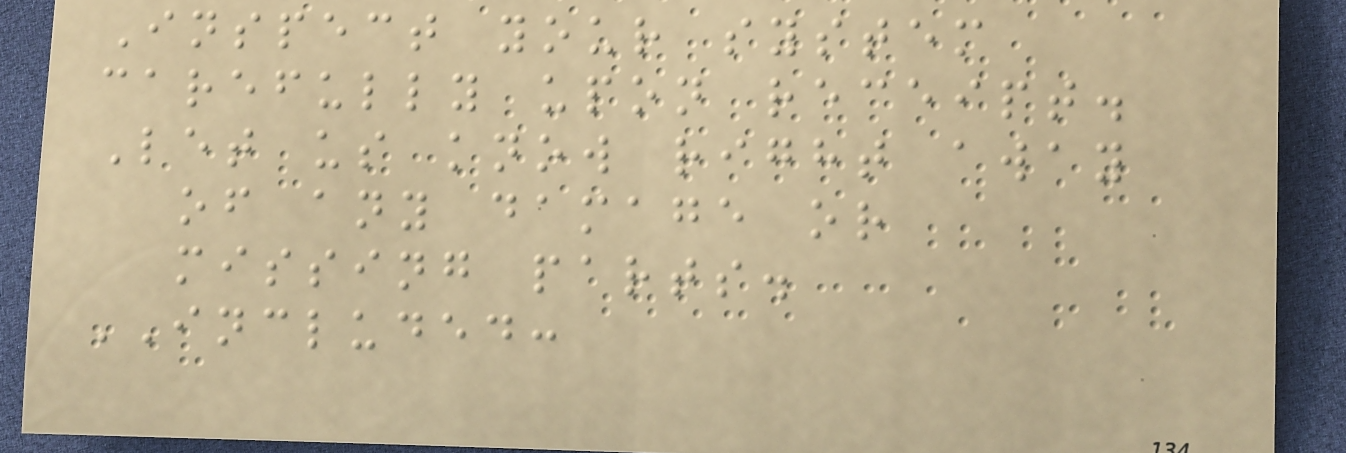Inspect your system
carefully upon receipt.
Let us know right away
of any damage or
missing parts.
INCLUDED:
